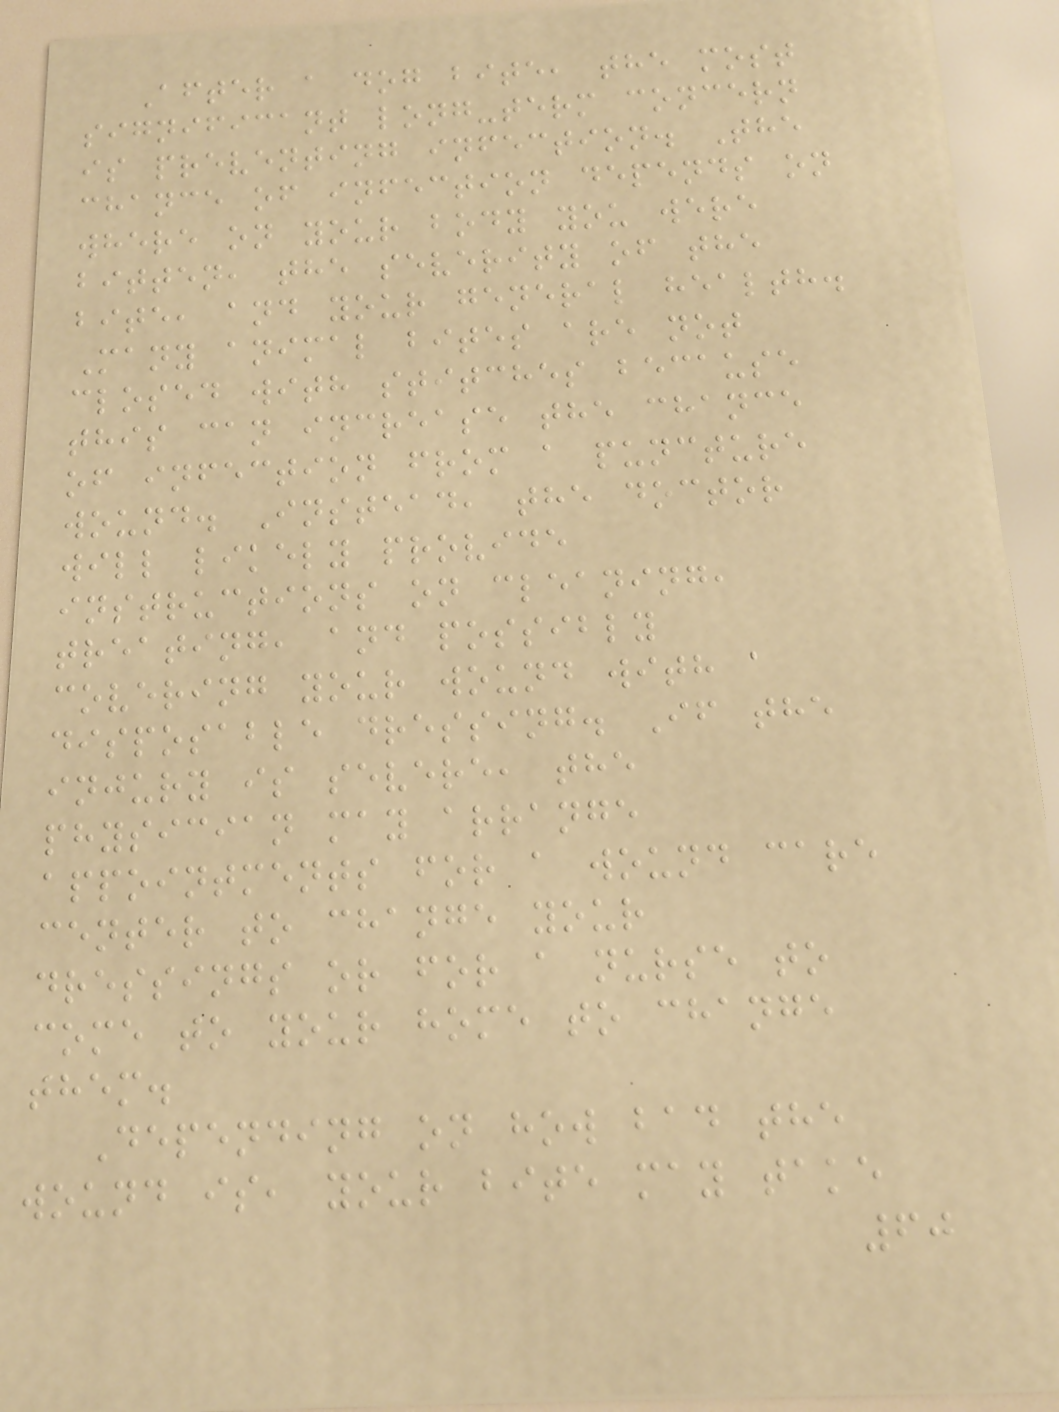After a dog bite, the most
significant long-term concern
is preventing infection. The
chance of infection depends on
where on your body you were
bitten, the severity of the
bite, and your general health.
Many animal bites are not
closed with stitches because
this can increase the chance
of infection from a puncture
wound. Instead, the doctor
will likely provide
instructions on cleaning,
treating, and possibly
covering your wound with a
disposable dressing. If the
injury is severe, the
physician may arrange
appointments for a wound care
center to change your
dressings or for a nurse to
come to your home to change
them.
Depending on how bad the
wound is, your bite may take
60
